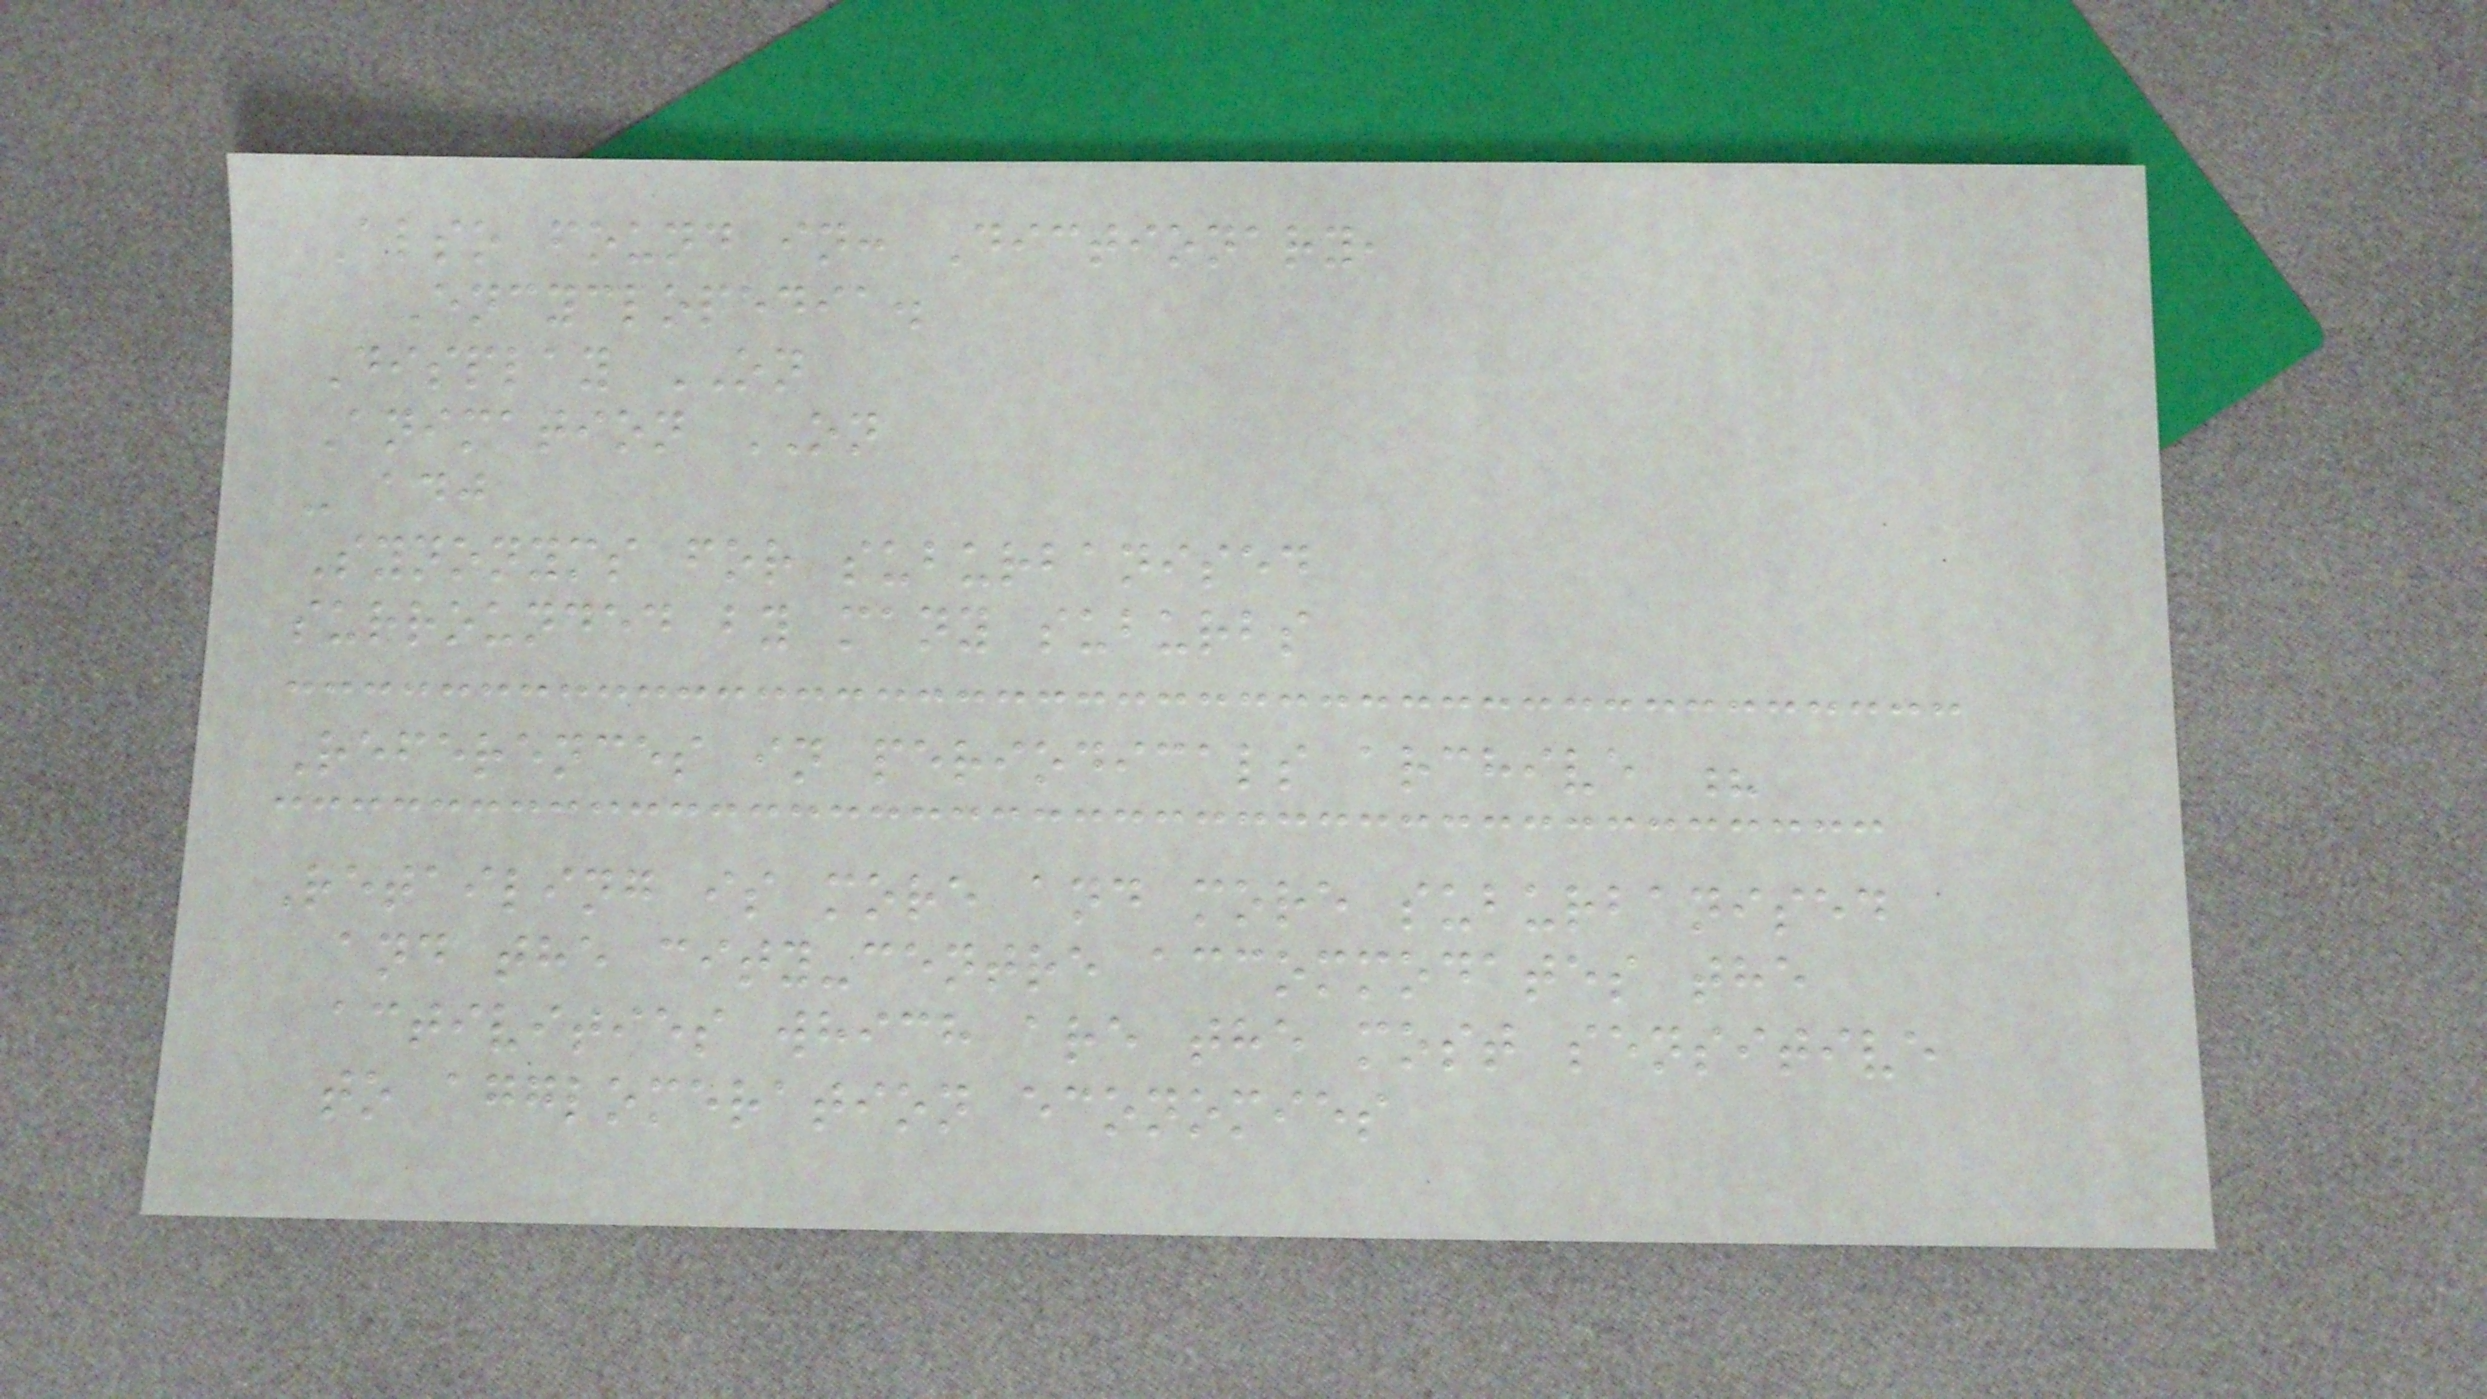Also found in: Dictionary,
Encyclopedia.
Display ON
Animation ON
- adj
Synonyms for suburbanised
surrounded by many suburbs
References in periodicals archive ?
Retailing is more and more suburbanised
and the city-centre accommodates the
activities which are the most sensitive
to agglomeration economies
